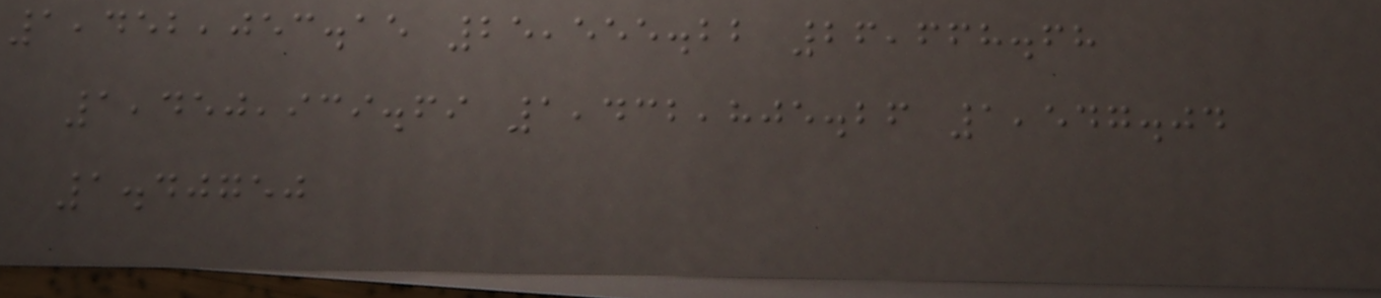1,452,053.15 25,555.22 26,668.68
1,450,939.69 1,432,805.26 1,547.04
1.40750
